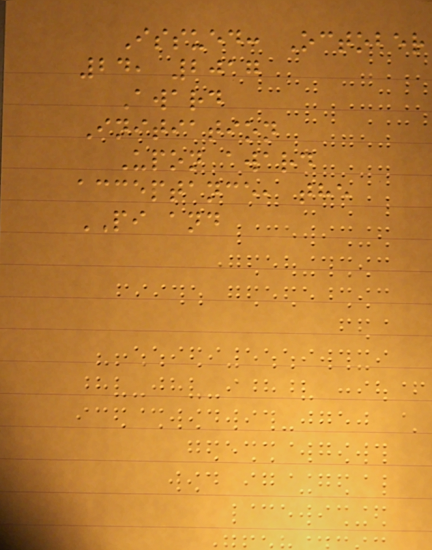Issued: October
24, 2017
Award
Initiation
Upon award
acceptance, the
PI and
